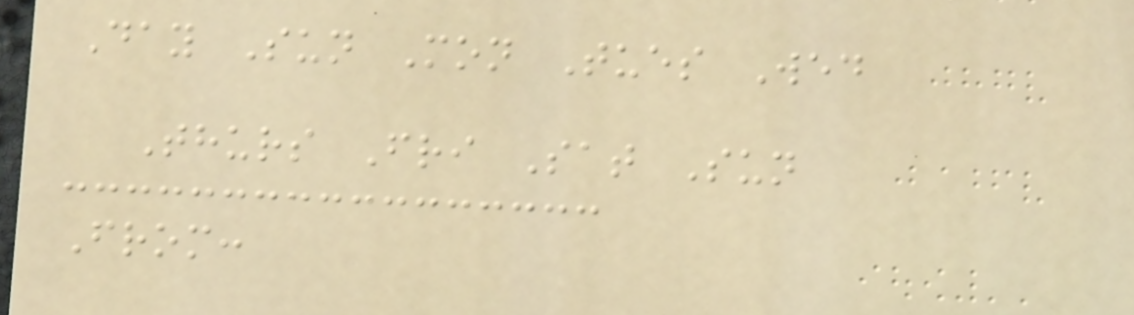Day Sun Mon Tues Wed
Thurs Fri Sat Sun
From:
